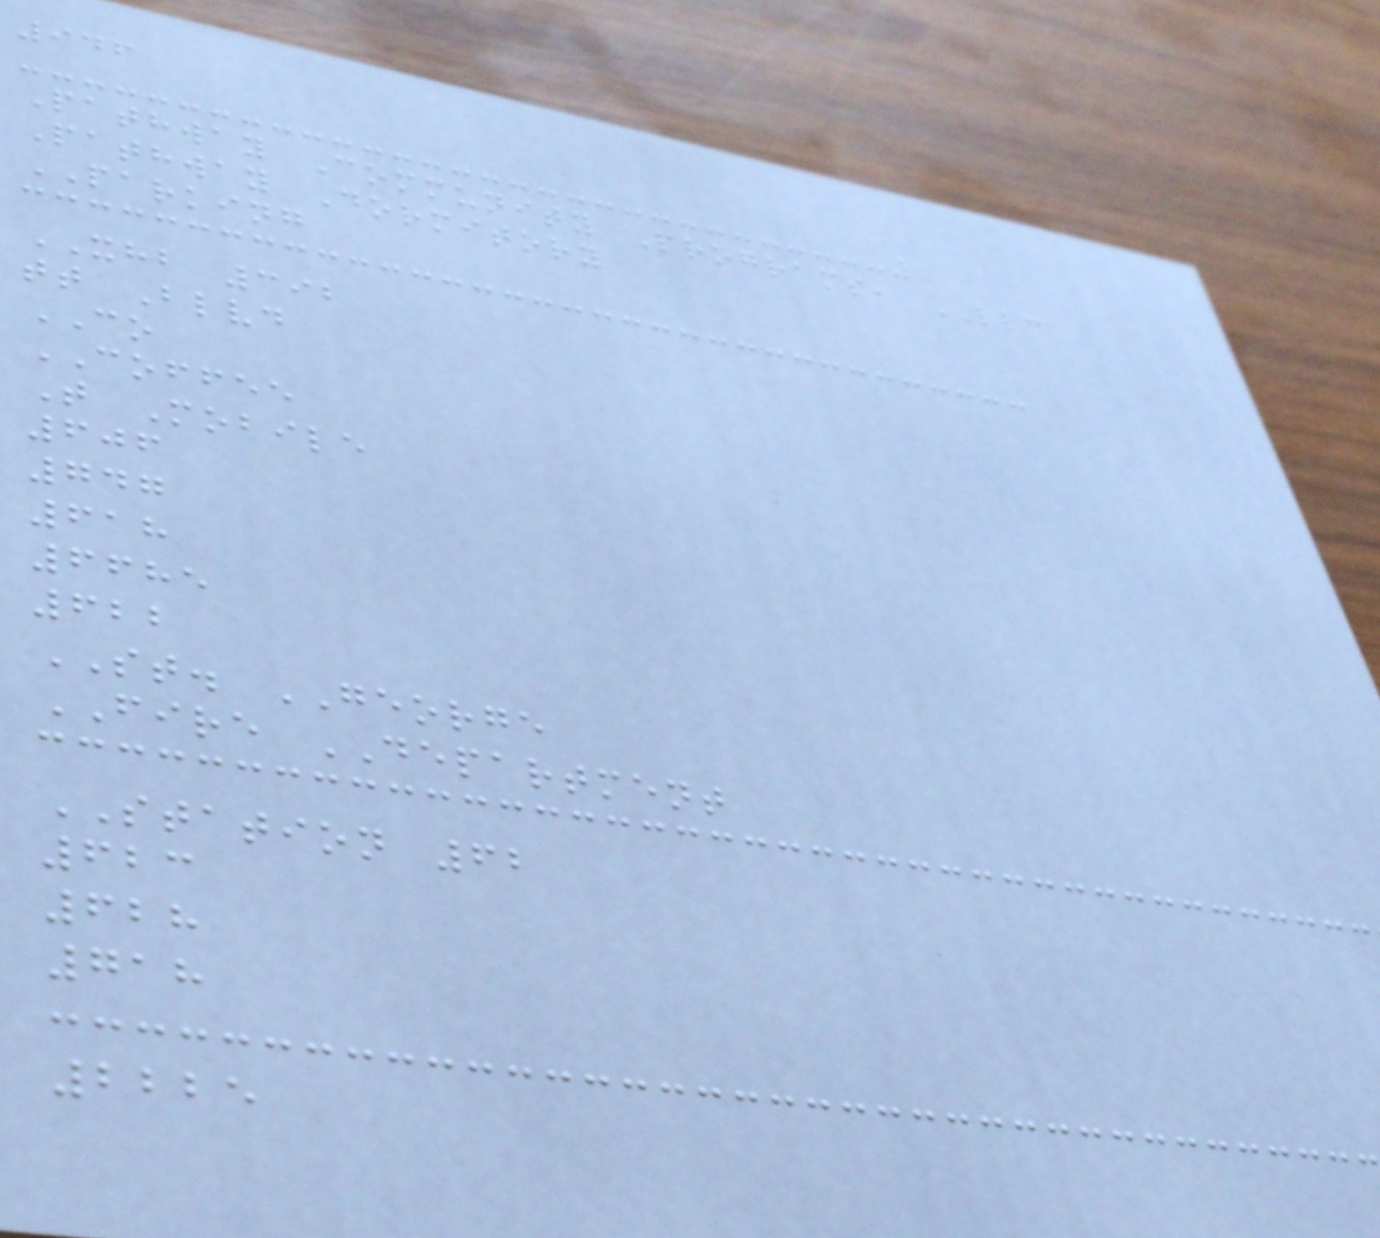946
Pathway Community Programs, LLC
Pathway Dormitory
PARKING
XHB 392
tt Blvd
CO
COFFEE
T Mobile
606
747
618
6685
622
ST. GEORGE
FIRE DEPARTMENT
STATION 62
623
628
718
2225
